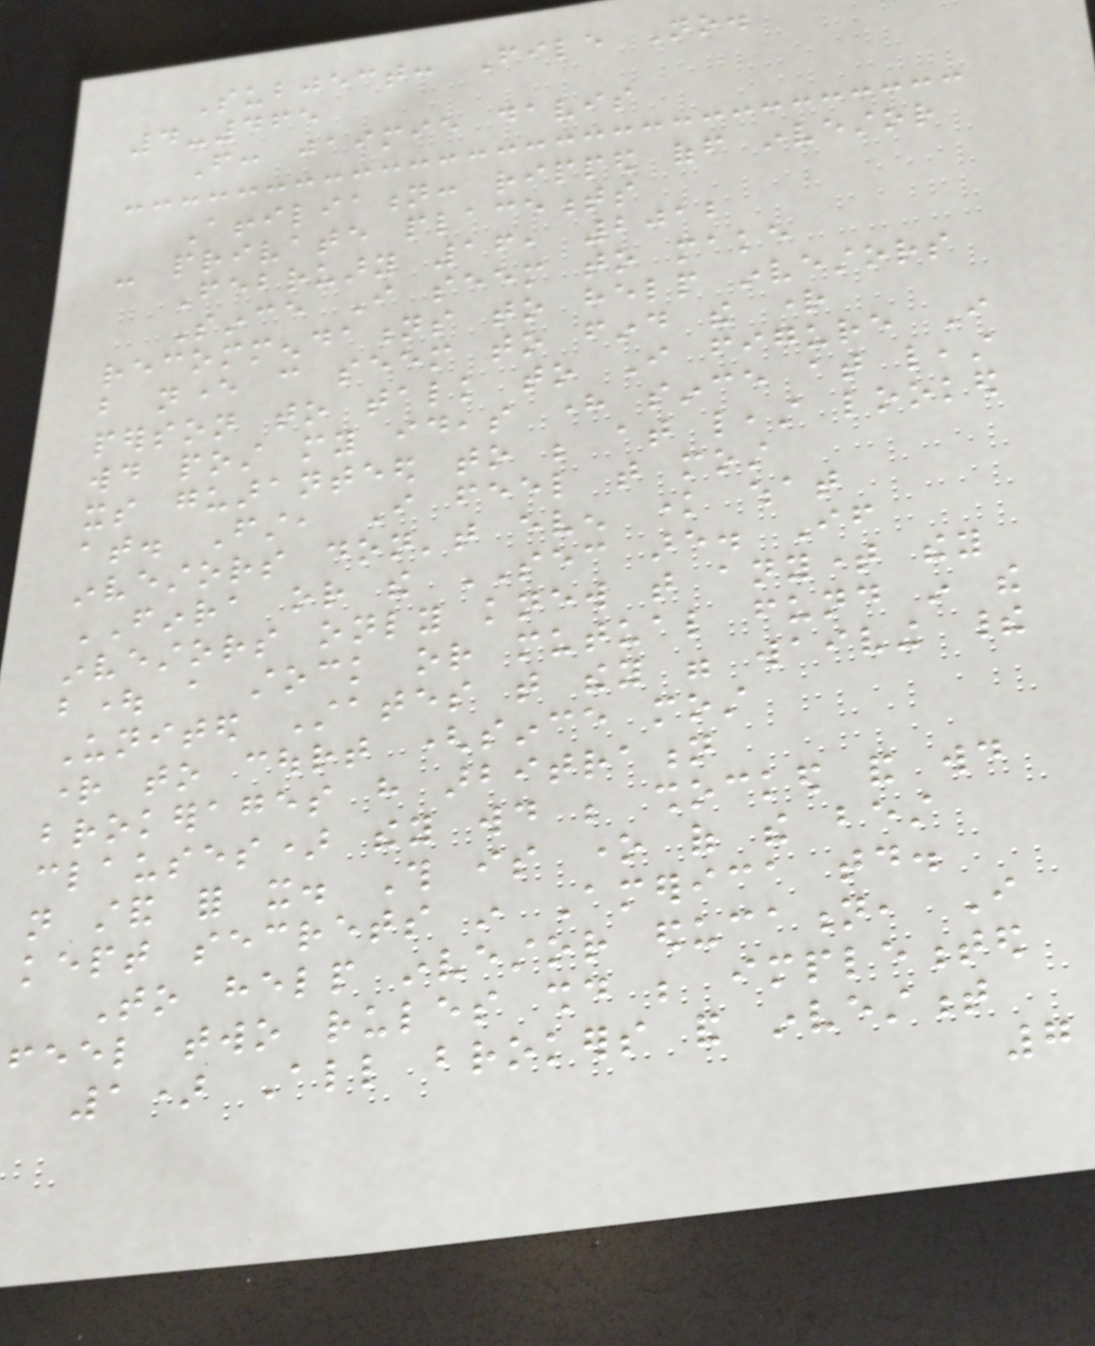Subject: File No.
4-465
From: jaimie davis
Affiliation: ripped off investor
- private placements
February 16, 2012
Since I seem to make
recommendations to help investors
but never can seem to find the right
person to talk to I figure I
would post my ideas here since at least
its guaranteed to be at least looked
at. First, I feel that most
investors don't even know what
FINRA or the SEC are. If
investors only knew that anytime they
bought a stock or mutual fund in the
United States that they were waiving their
right to court (since most
brokerages have arbitration
clauses) they would be shocked and would
not stand for it. This is one of the best
kept secrets in America today.
To help investor education, I
feel two rules should be implemented
1) All brokers and investment
7
